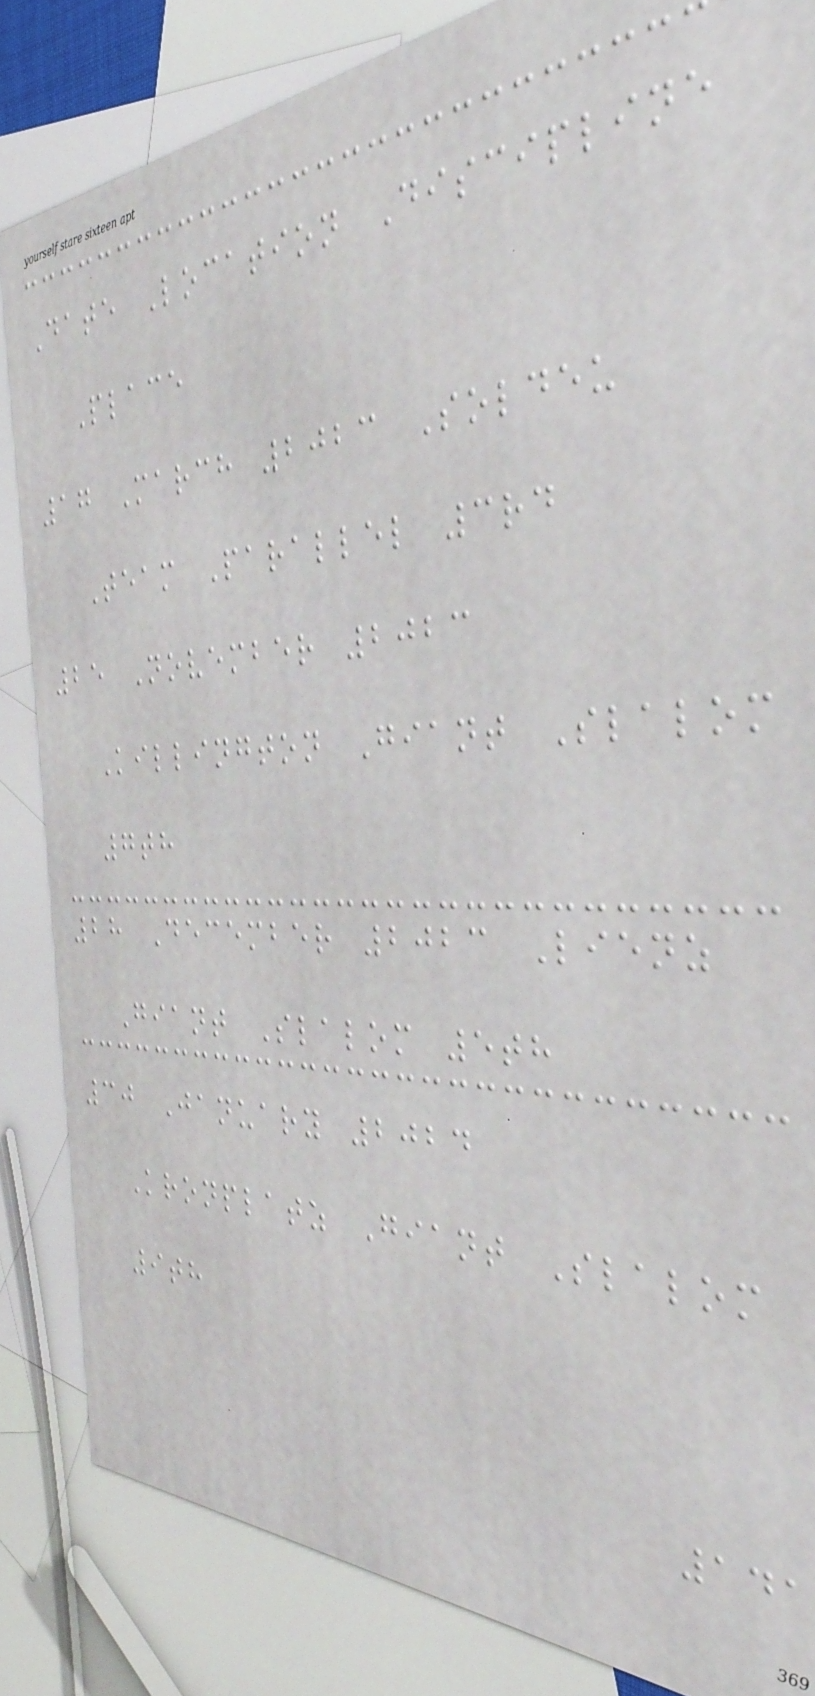Date Location Discipline
Place
17 March 2023 Soldeu
Team Parallel 3rd
25 November 2023
Killington Giant Slalom
7th
28 December 2023 Lienz
Giant Slalom 5th
30 January 2024
Kronplatz Giant Slalom
9th
141
